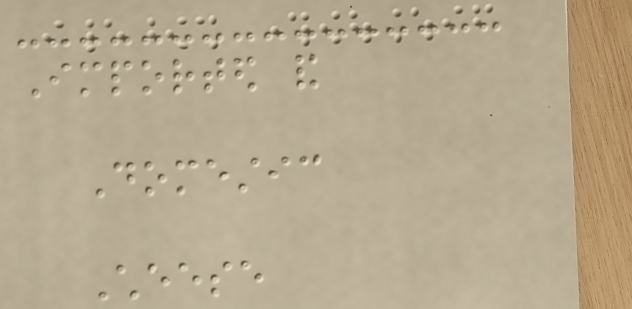Imported and
Domestic
Cheese
